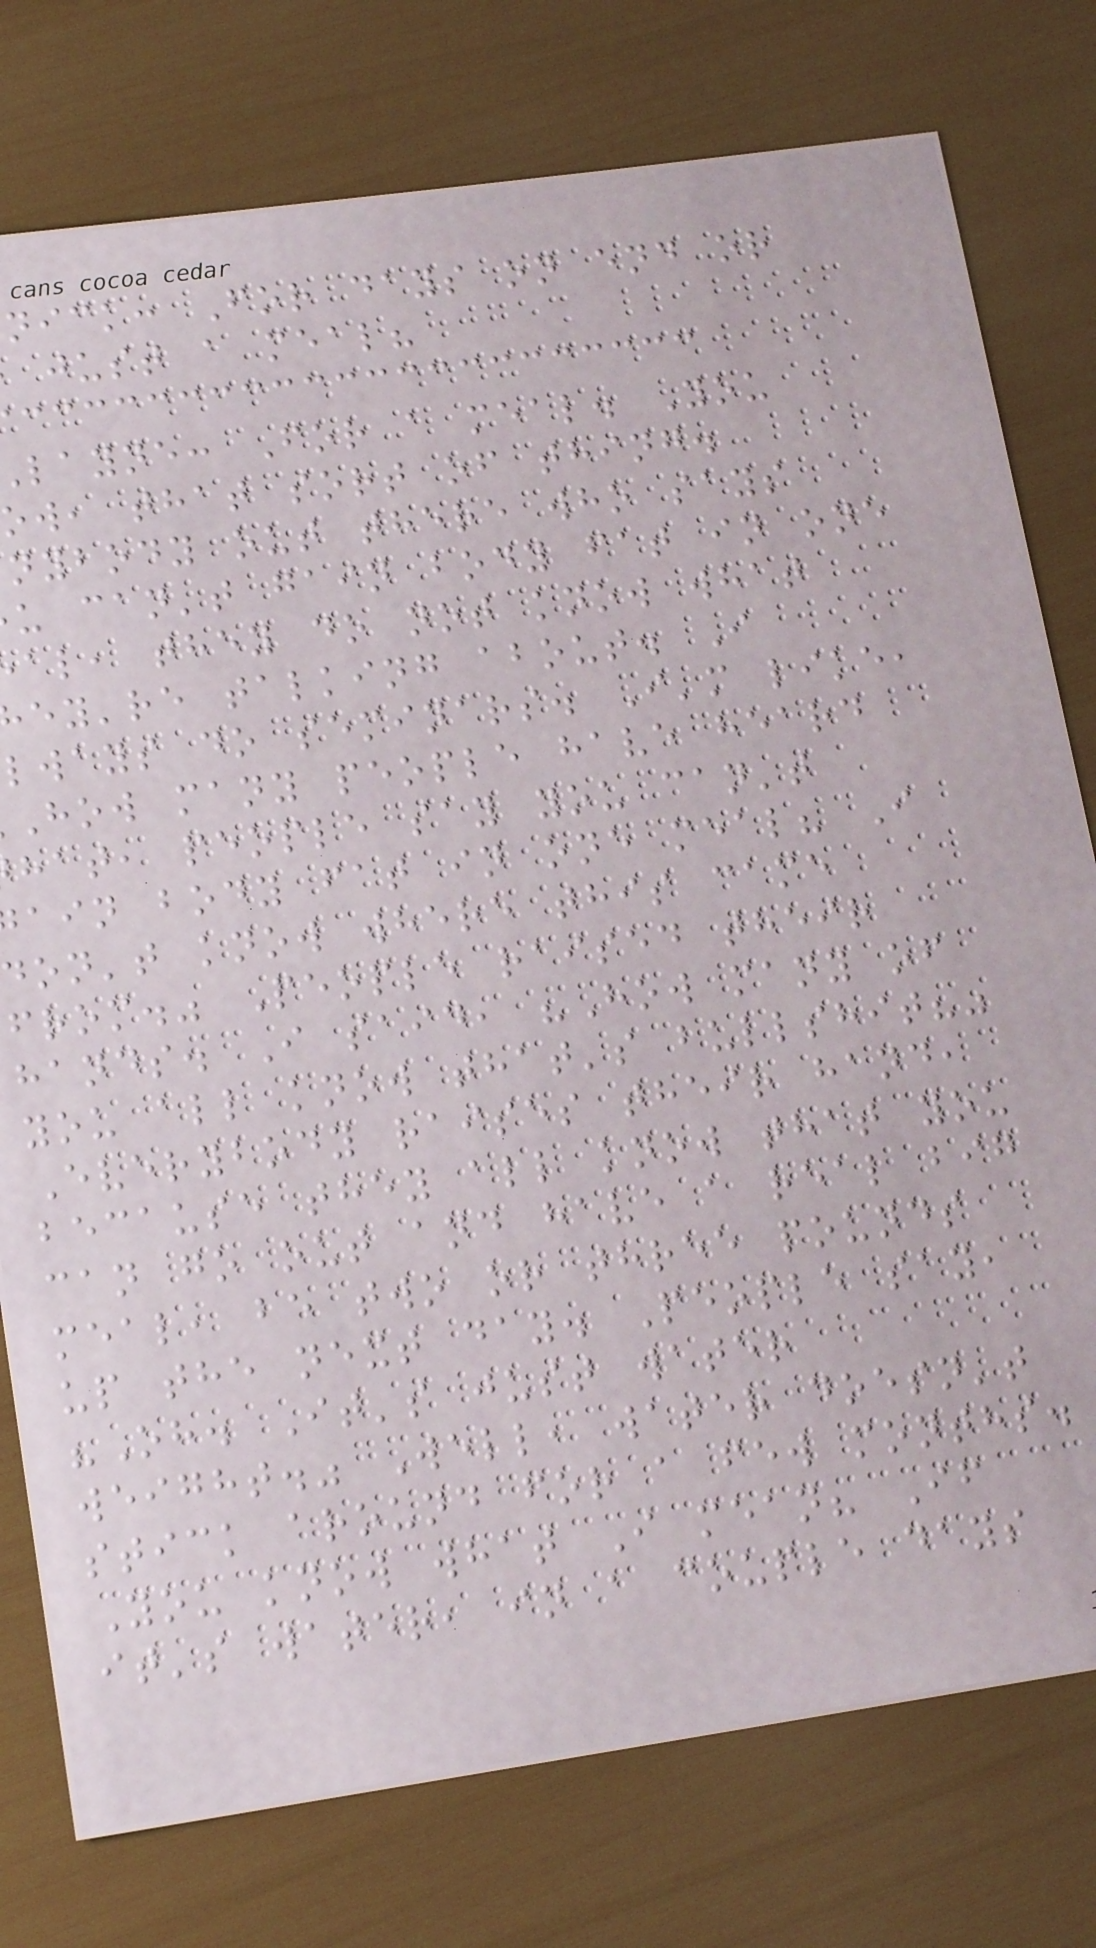nick: For days on end or
just a meal?
layne: For a meal. You
ow, that sort of thing.
nybody out there who says
u can't gain body fat in one
al, they do not know what
ey're talking about. I
lways do seminars. I'm like,
How many people have heard
hat, people say you can't
ain body fat in one meal? I
don't know where this came
from." People raised their
hands. I said, "How many of
you all know that's bullshit?"
Everybody raises their hand,
because they all know that you
can go out and have a real big
meal, be two or three pounds
up the next day. People say,
"Oh. It's just water
weight." Well, water doesn't
stick around for a few months.
You know what I mean? If
it's water, in a couple days
